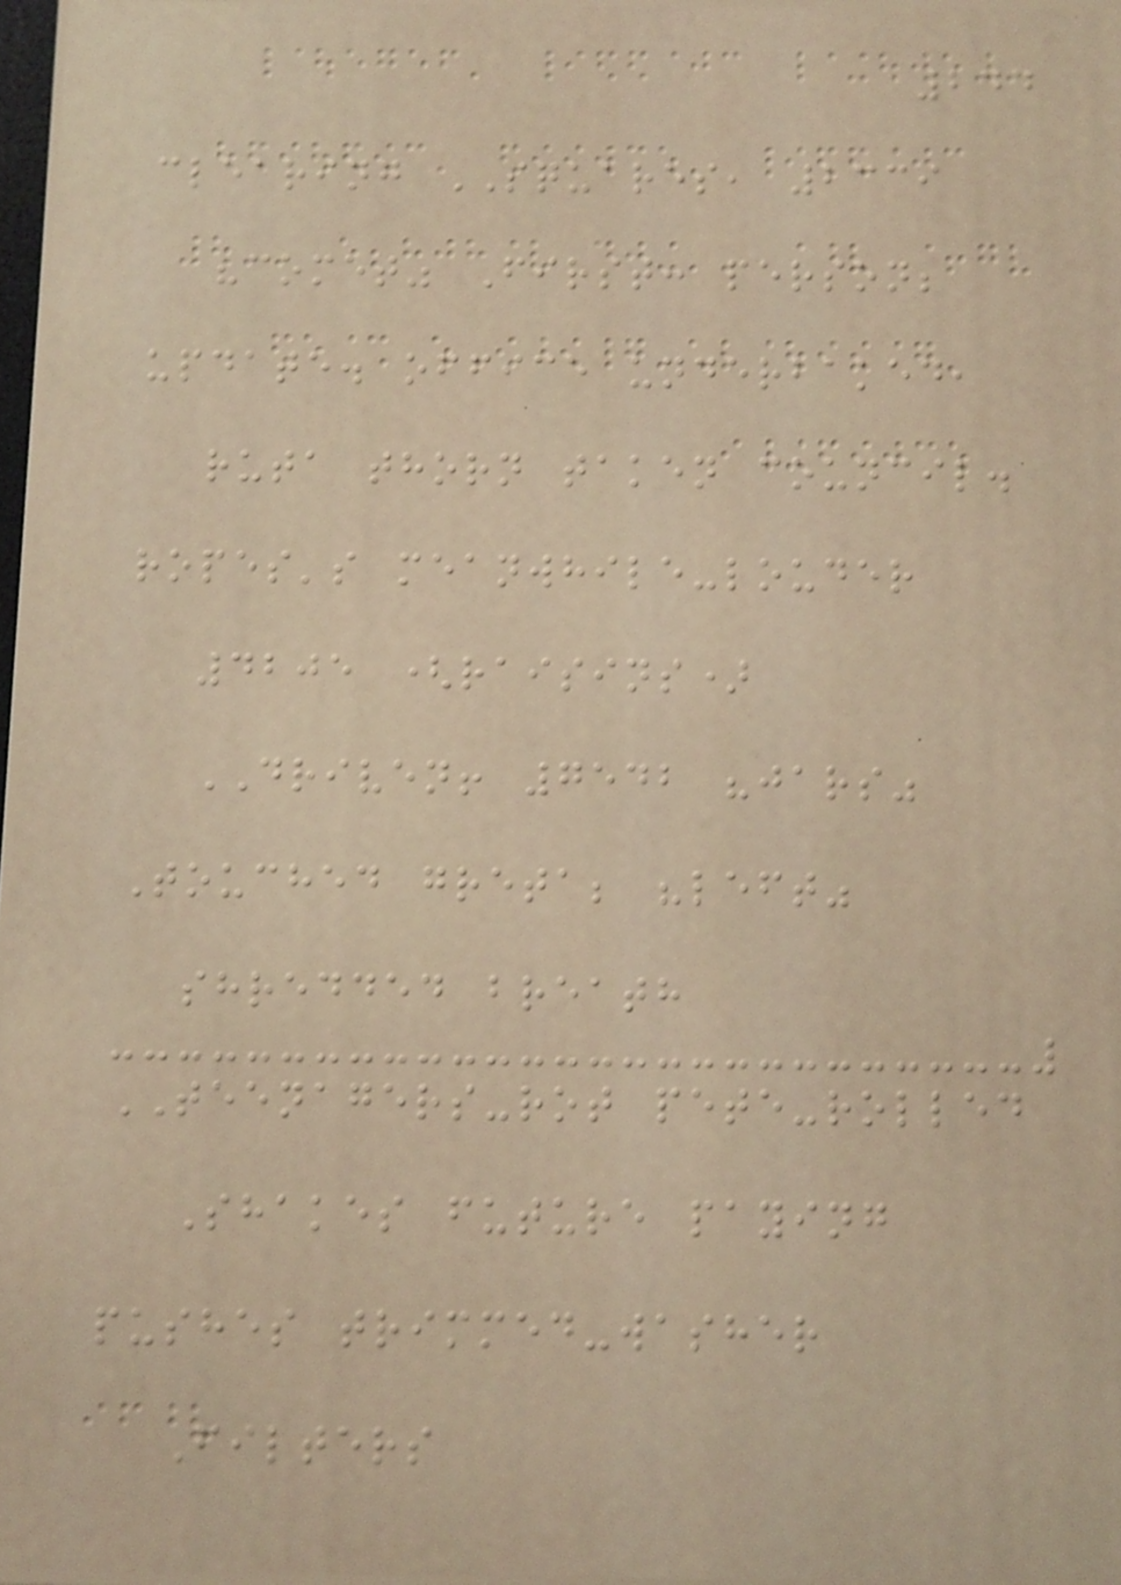244
clearing SQUARES, 2339
"comet" First: person;
update. office underbaked,
ruta thorn taken council.
ropes's meanwhile-louder
4205 (raisins)
DRIVEN! 7542 "jars"
Touched greta; "left"
shredded breath
TEENAGERS-rot pete-rolled
Shakes future paying
pushes trimmed-washer
Filters
